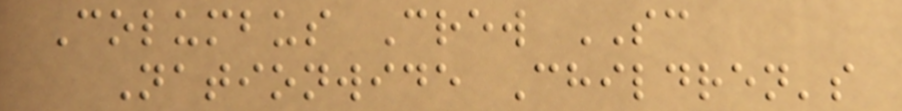Columbus Crew SC
Nationwide Children's
